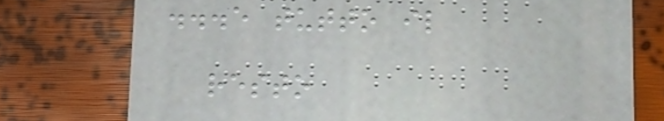...e tutto il
resto
